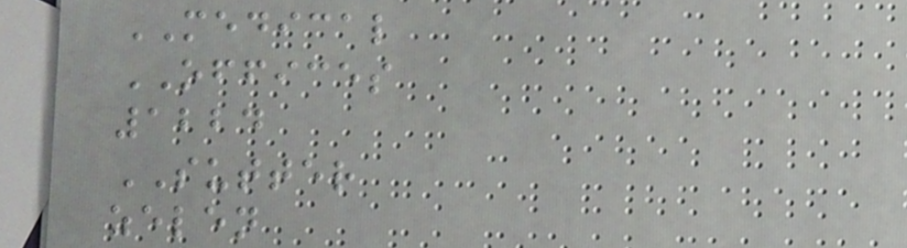MEDICAL
OFFICES
1224
SUTTER
zelen
